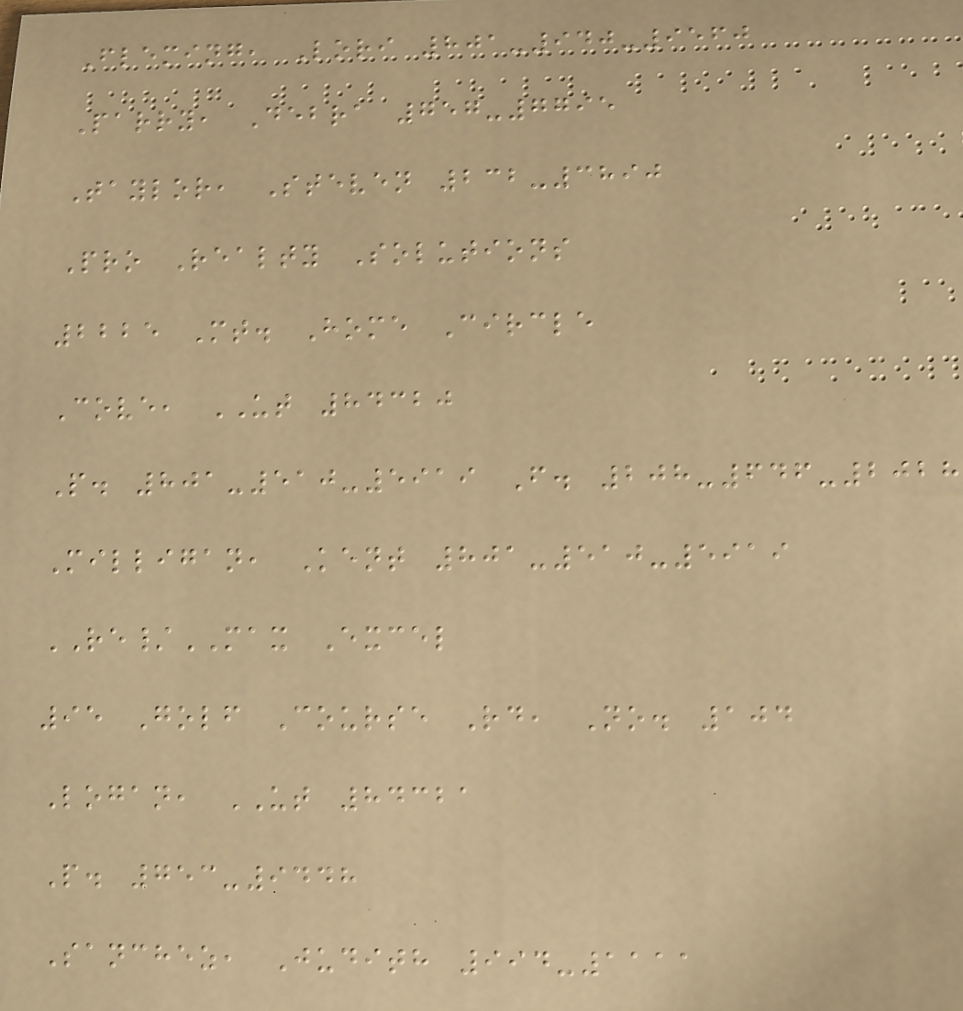Fleming, Lori 801-940-9560
Parry, Debra 757-7795
Taylor, Steven 232-3890
Pro Realty Solutions
2225 Mt. Home Circle
Cove, UT 84320
P. 801-510-5919 F. 208-646-2028
Milligan, Kent 801-510-5919
RE/MAX Excel
95 Golf Course Rd, No. 104
Logan, UT 84321
P. 753-9448
Sanchez, Judith 994-1111
